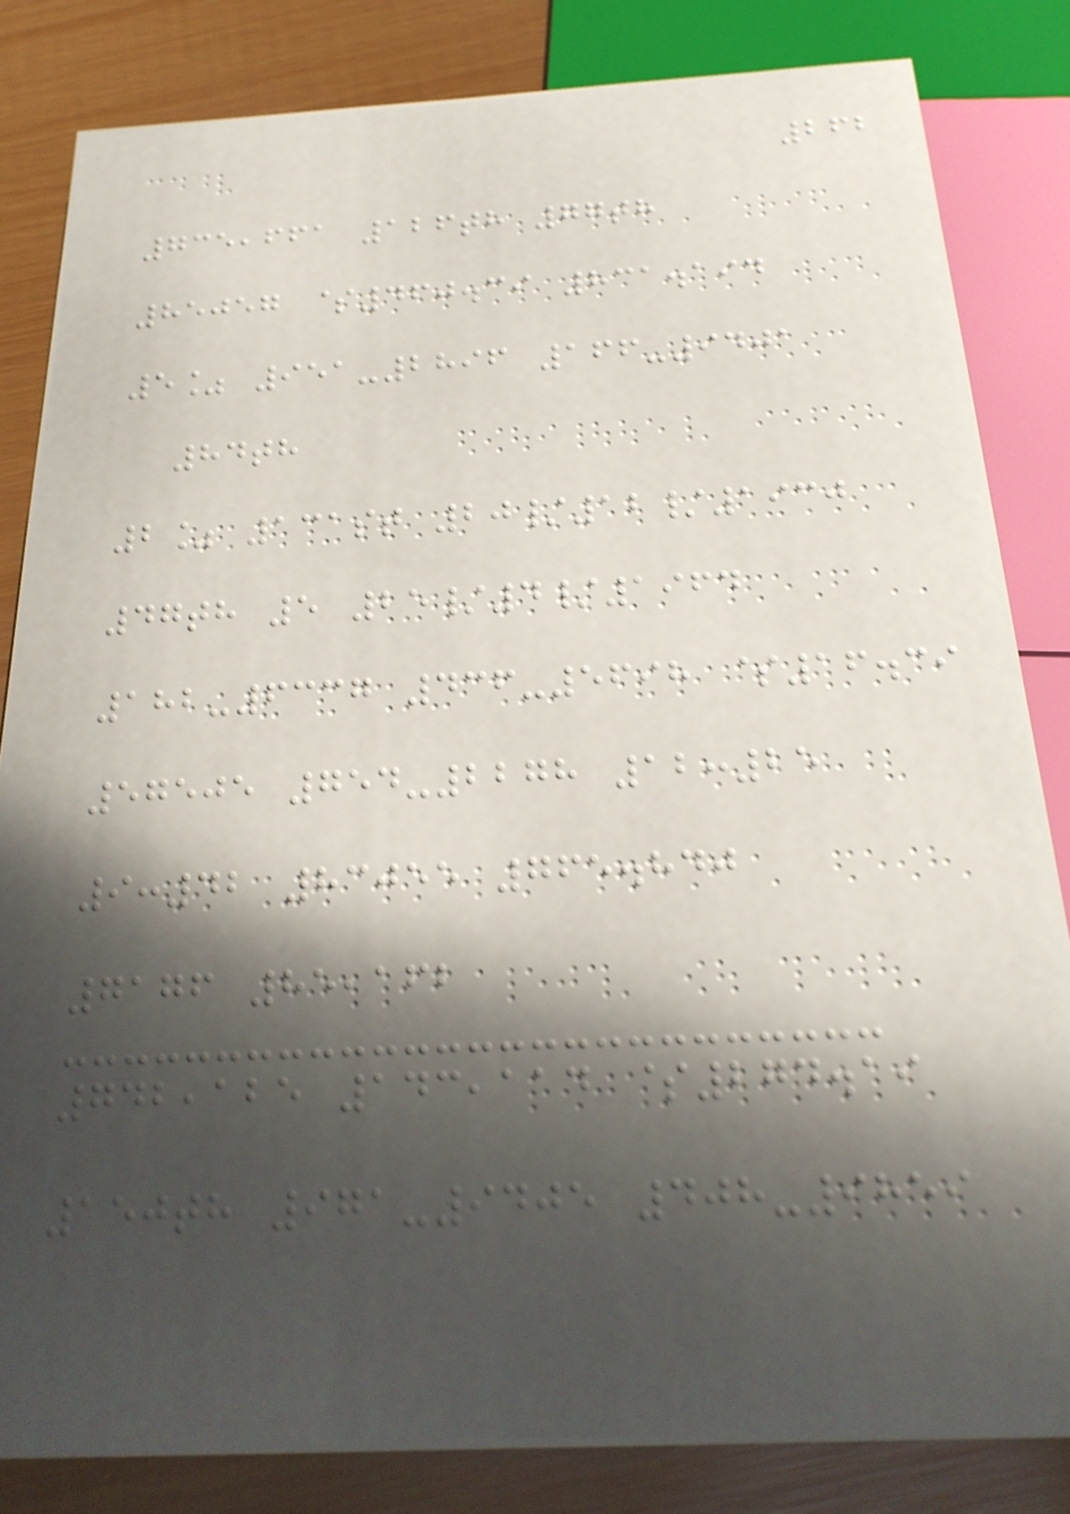262
735,661 126th 77th
85057 $460.39 831.194
5% 951-2896 166-9401
84th
2% 131st 20/12/1930
47th 5 25/4/1964
182-6337 436-5698 $16.39
57505 754-2278 12:25
9:42 83055 765.840
7176 85,162
742,125 143,114 $274.19
150th 971-9405 408-9859
